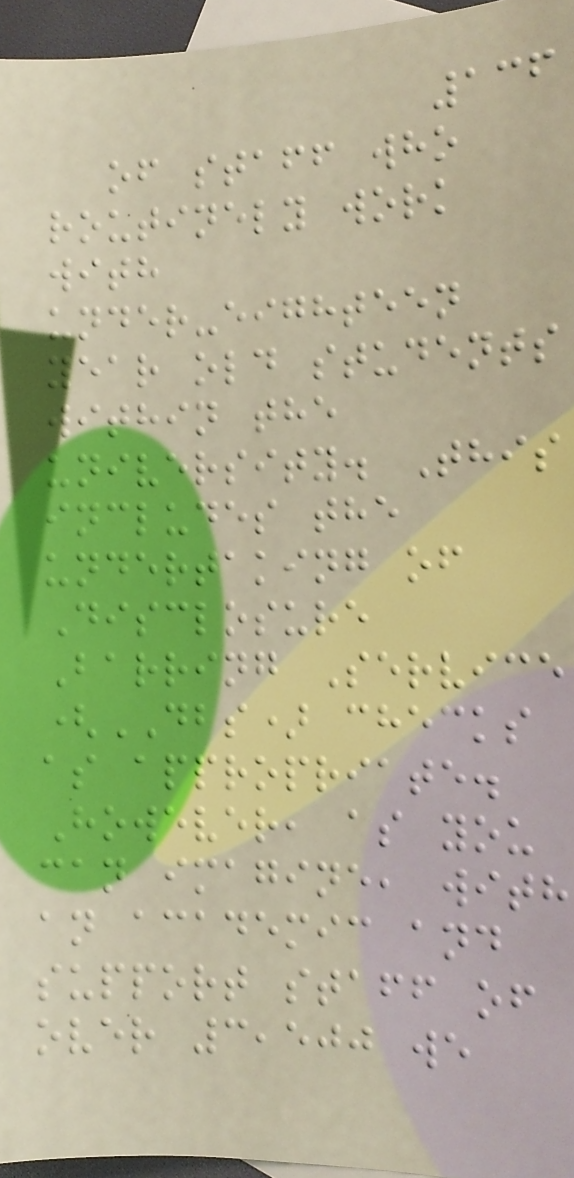136
of staff who
routinely work
with
under-eighteen
year old students
within the
university. This
includes the
undertaking of
Disclosure
Barring Service
(DBS) checks
as appropriate.
However, as you
can imagine, with
an academic and
support staff of
over 3,500 we
